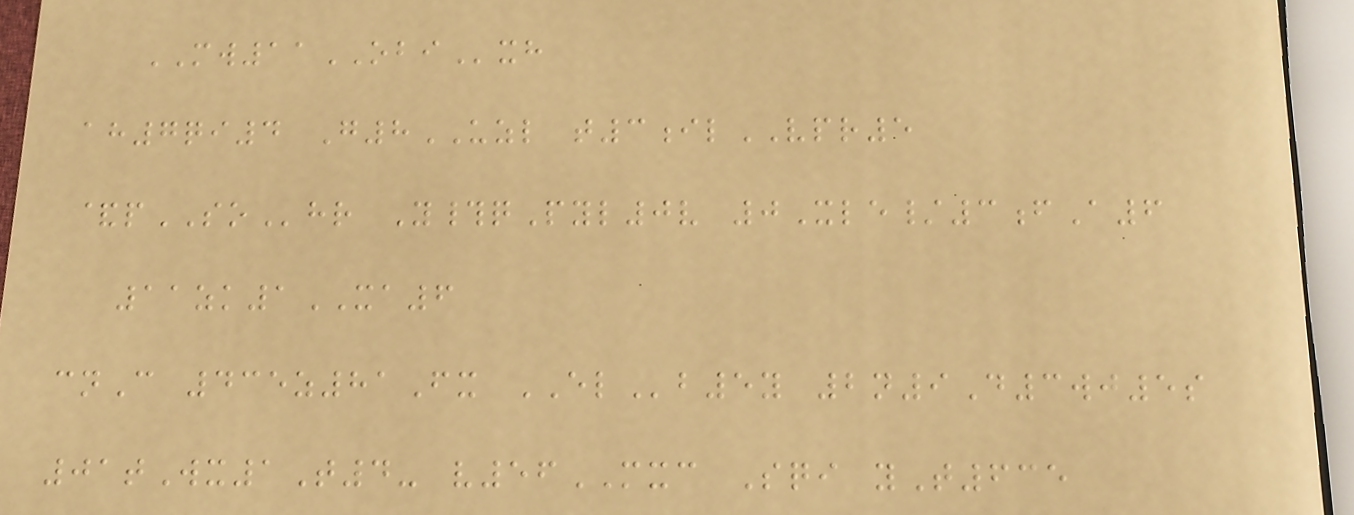MW11OBIxh
ah7qi4 G8UZL t3ilVPR5
&pSOhr Y#qPyl0v 0Xle/3fA6
11zk1XA6
cnC 435z81Fx ELb5y 2n9D3wj5s
01tWx1T4- v56MXC Sqi yT635
